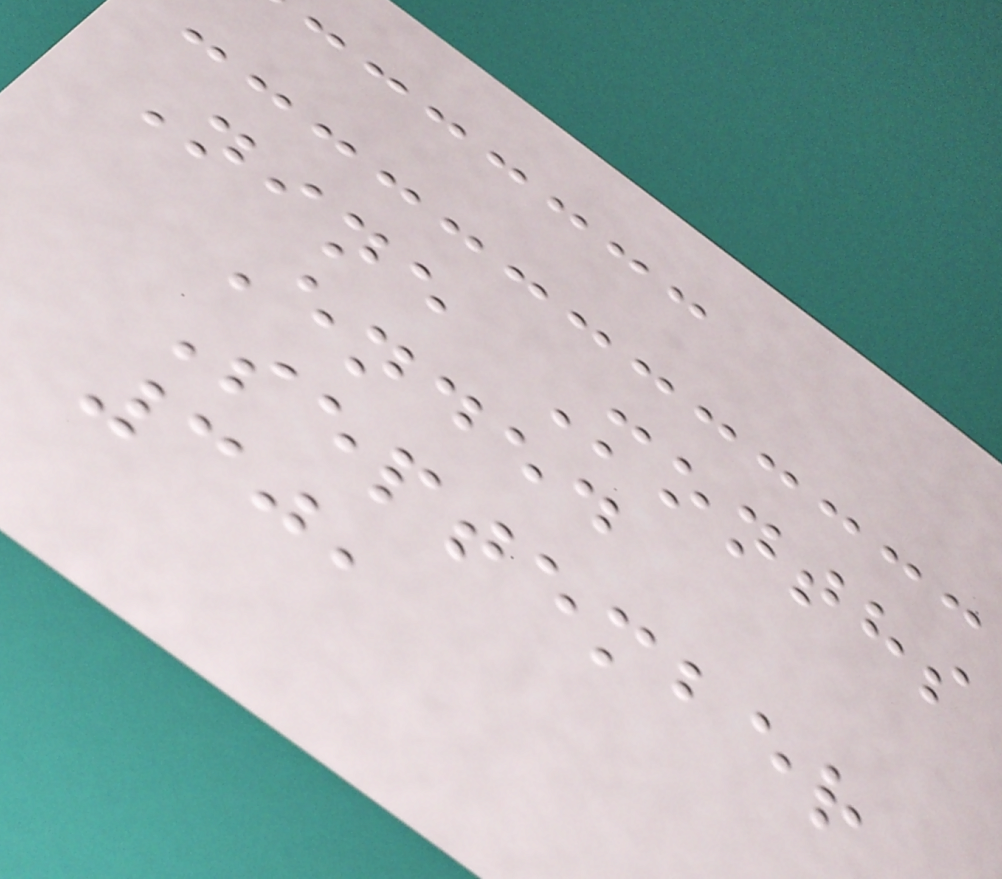Nine Months
Ended
September
30,
